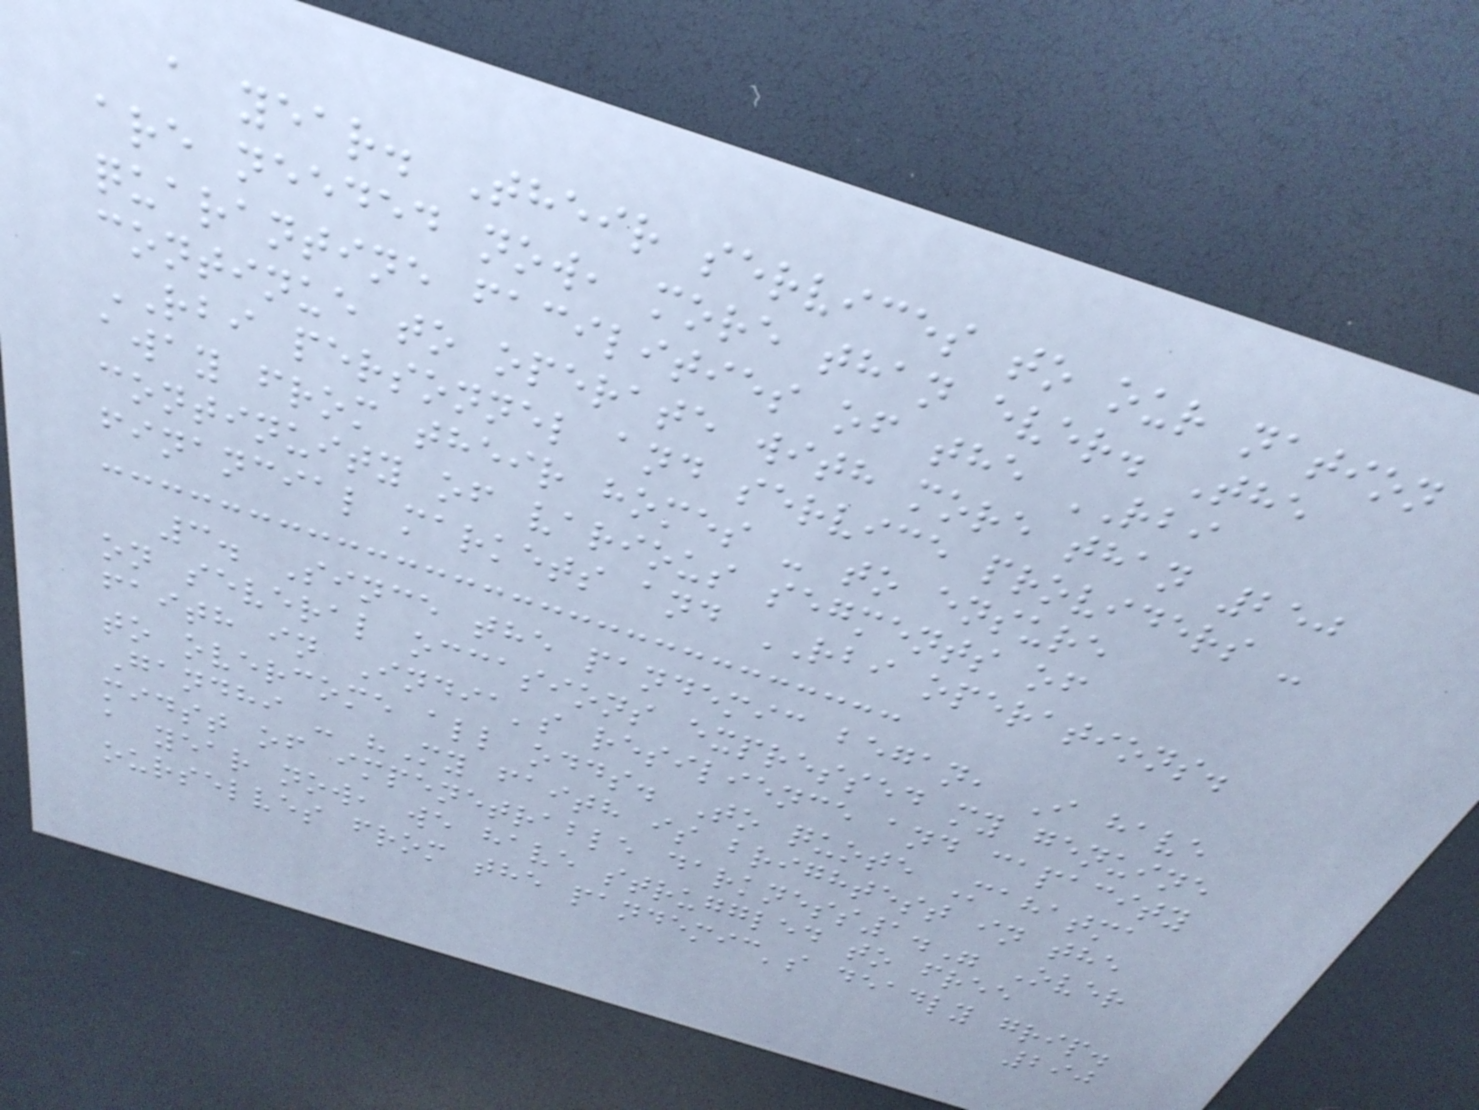a year. Their services to our nation
are needed now, more than ever. The
quarantine facilities of the RBI
continue to operate with more than 250
RBI personnel and service providers -
away from their homes - to ensure
continuity of various segments of
financial markets and RBI operations.
3. Since the pandemic began, I have
on several occasions expressed my genuine
faith in India's resilience and capacity
to overcome all odds. To quote Mahatma
Gandhi - "My faith is brightest in the
midst of impenetrable darkness1." Over
a year now, we have struggled to free
ourselves from the pandemic's deadly grip.
290
